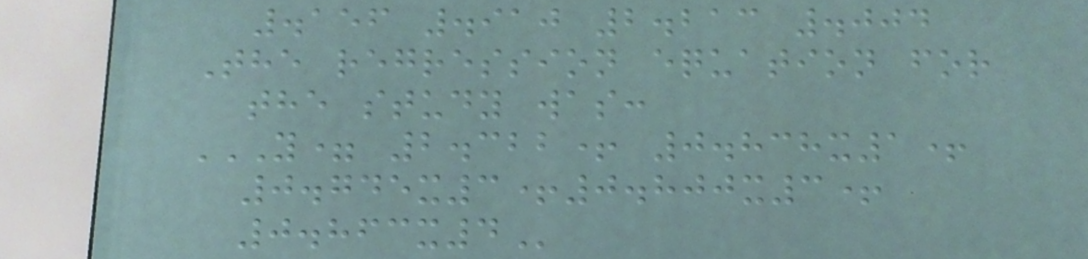.156 .910 2.213 .004
The regression equation for
the study was:
Y= 2.322+ 0.838X1+
0.745X3+0.800X3+
0.863X4
